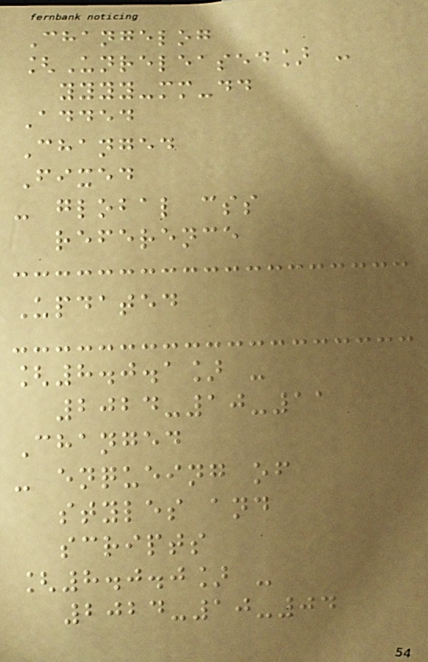Changelog
[Unreleased] -
yyyy-mm-dd
Added
Changed
Fixed
- global css
reference
Updated
[8.0.1] -
2024-10-11
Changed
- enqueing of
styles and
scripts
[8.0.0] -
2024-10-04
